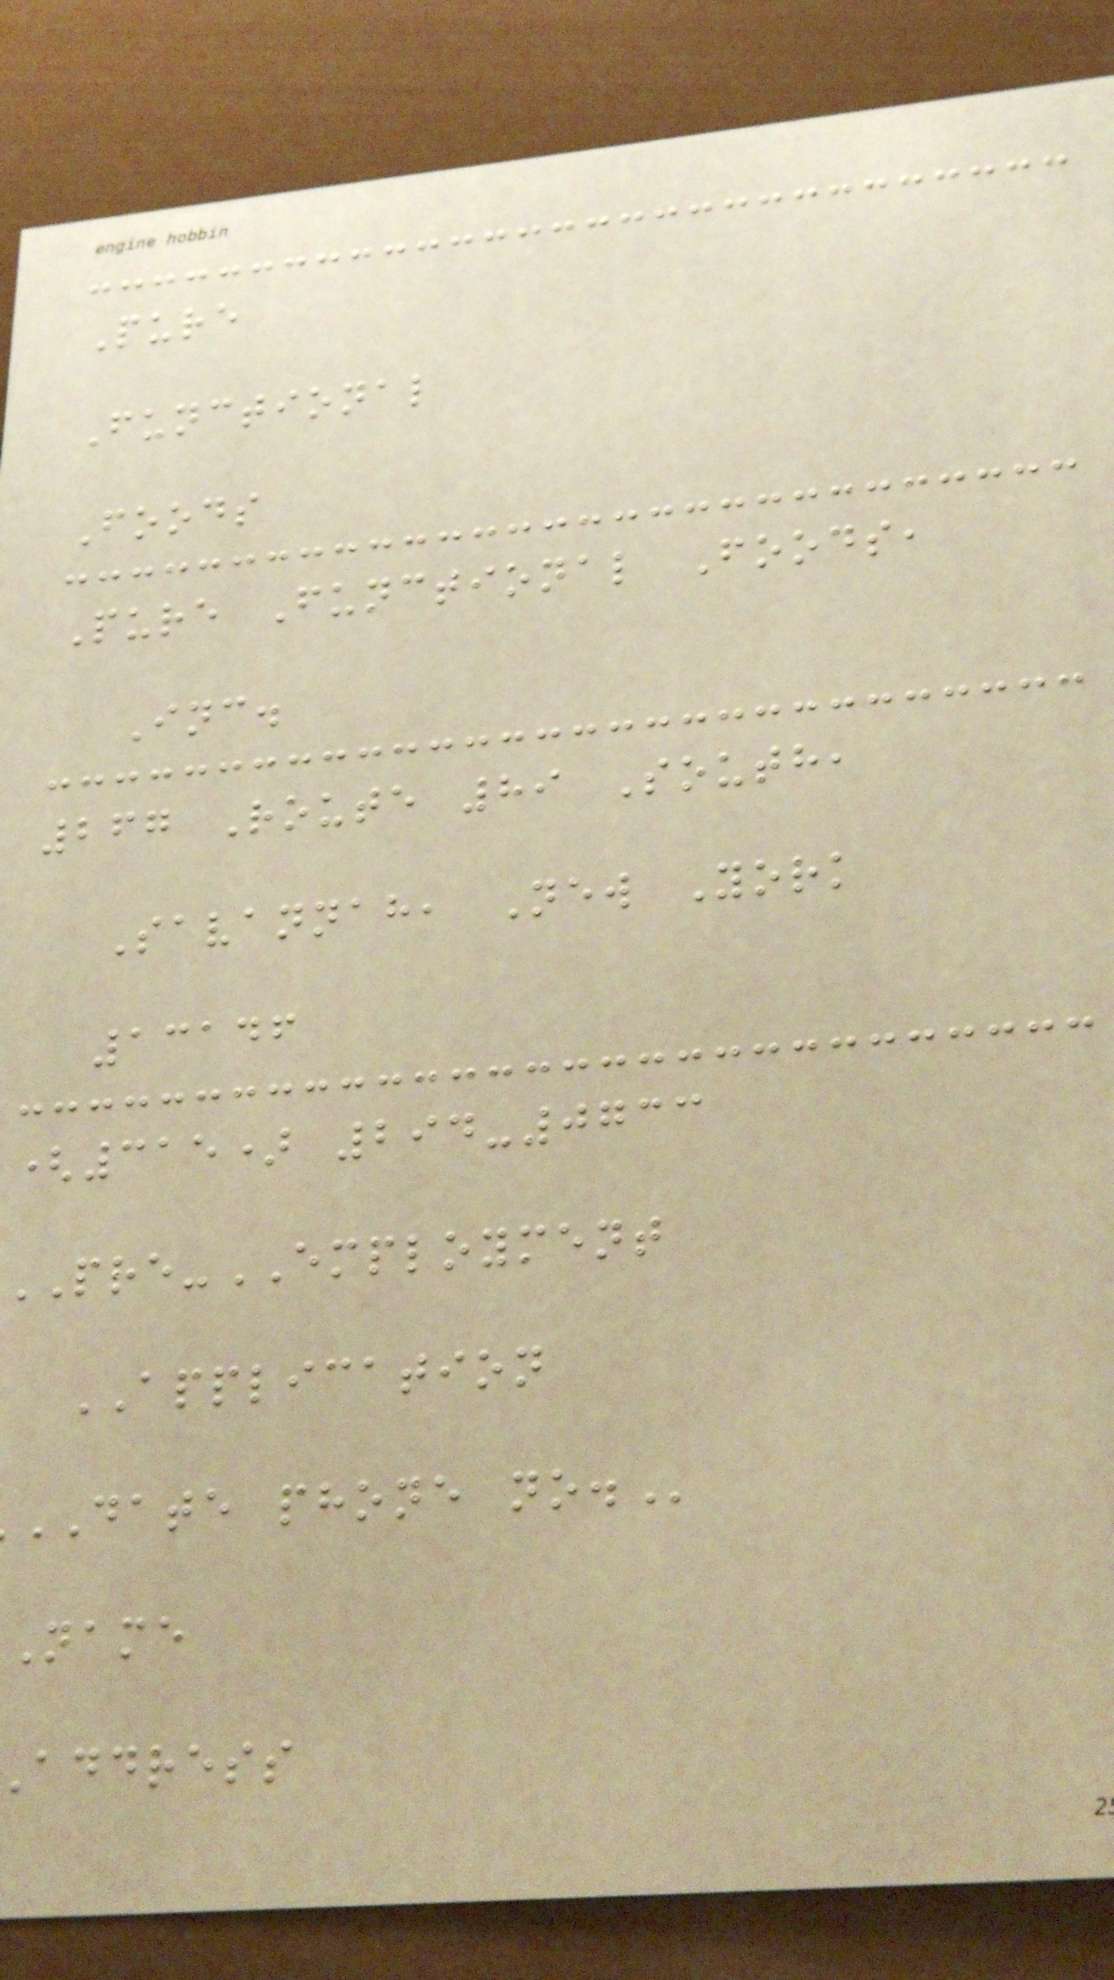Pure
Functional
Foods
Pure Functional Foods,
Inc.
267 Route 89 South,
Savannah, New York
13146
(315) 294-0733
PRE-EMPLOYMENT
APPLICATION
DATE phone
name
address
